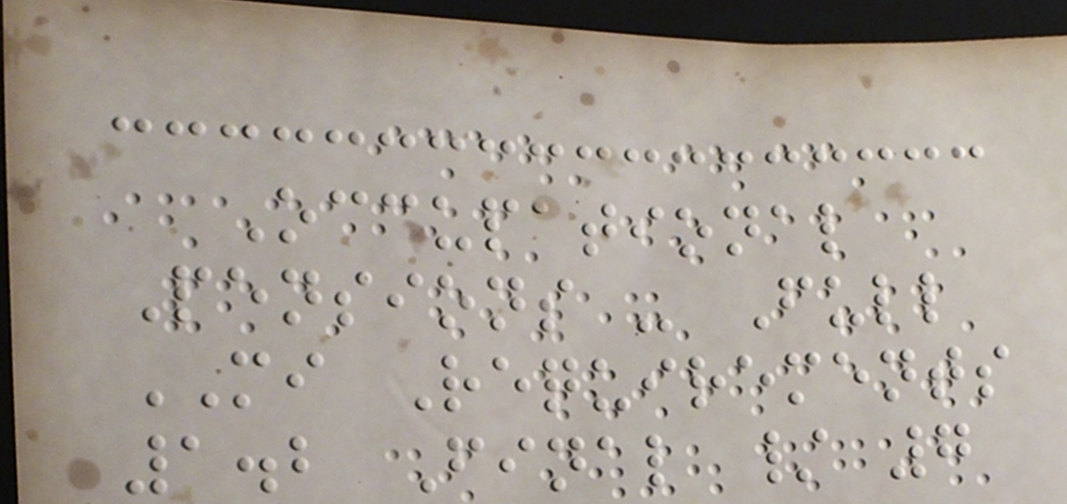Occupational
Pensions - Full
MI Requirements
1.2 Final / 7
